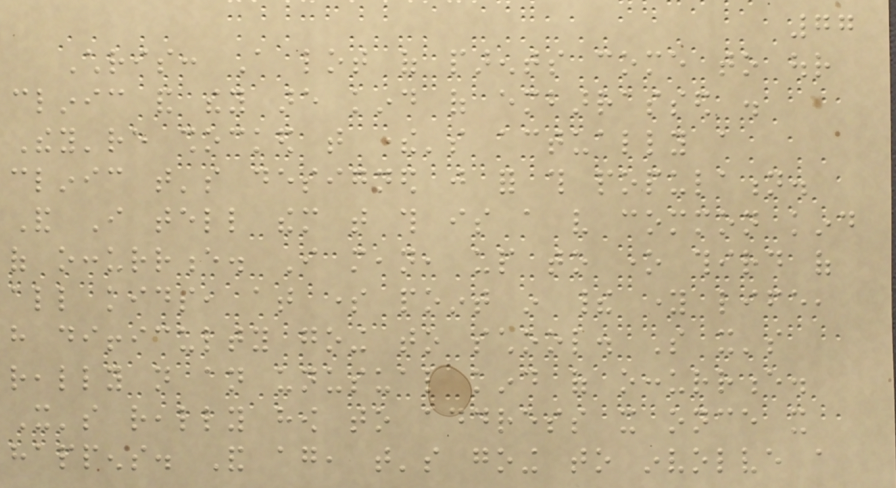77
Chris: A lot of parents come to our
clinic and they are kind of embarrassed .
They're shocked that there's actually a
clinic that's designed just for this population.
And I tell them that this is a very common kind
of occurrence. I mean, up to one third of
all kids, at some point in their young life,
have difficulty going to school. So it's
really not an unusual kind of occurrence.
It's really how to address it once it
happens. And again, that's going to involve a
